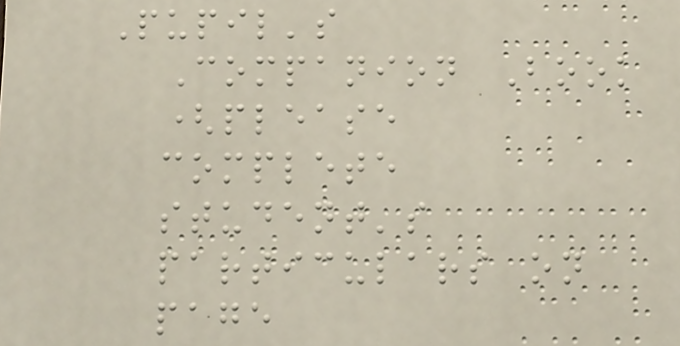Pupil's
Companion Book
(please
complete
student's
particulars on
page
